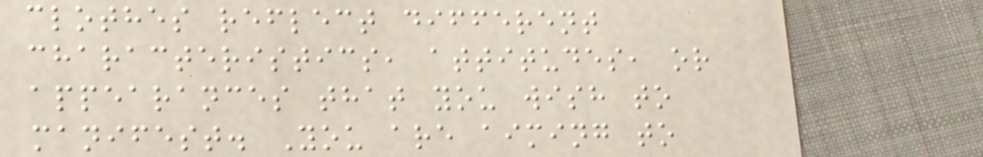clothes reflect different
characteristics, attitudes, or
appearances that you wish to
manifest. You are aiming to
